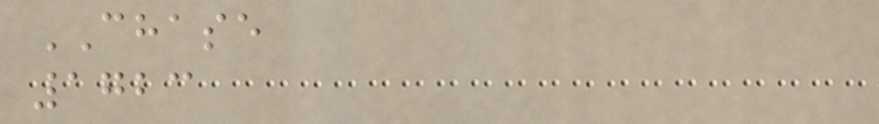CHASE
1723
